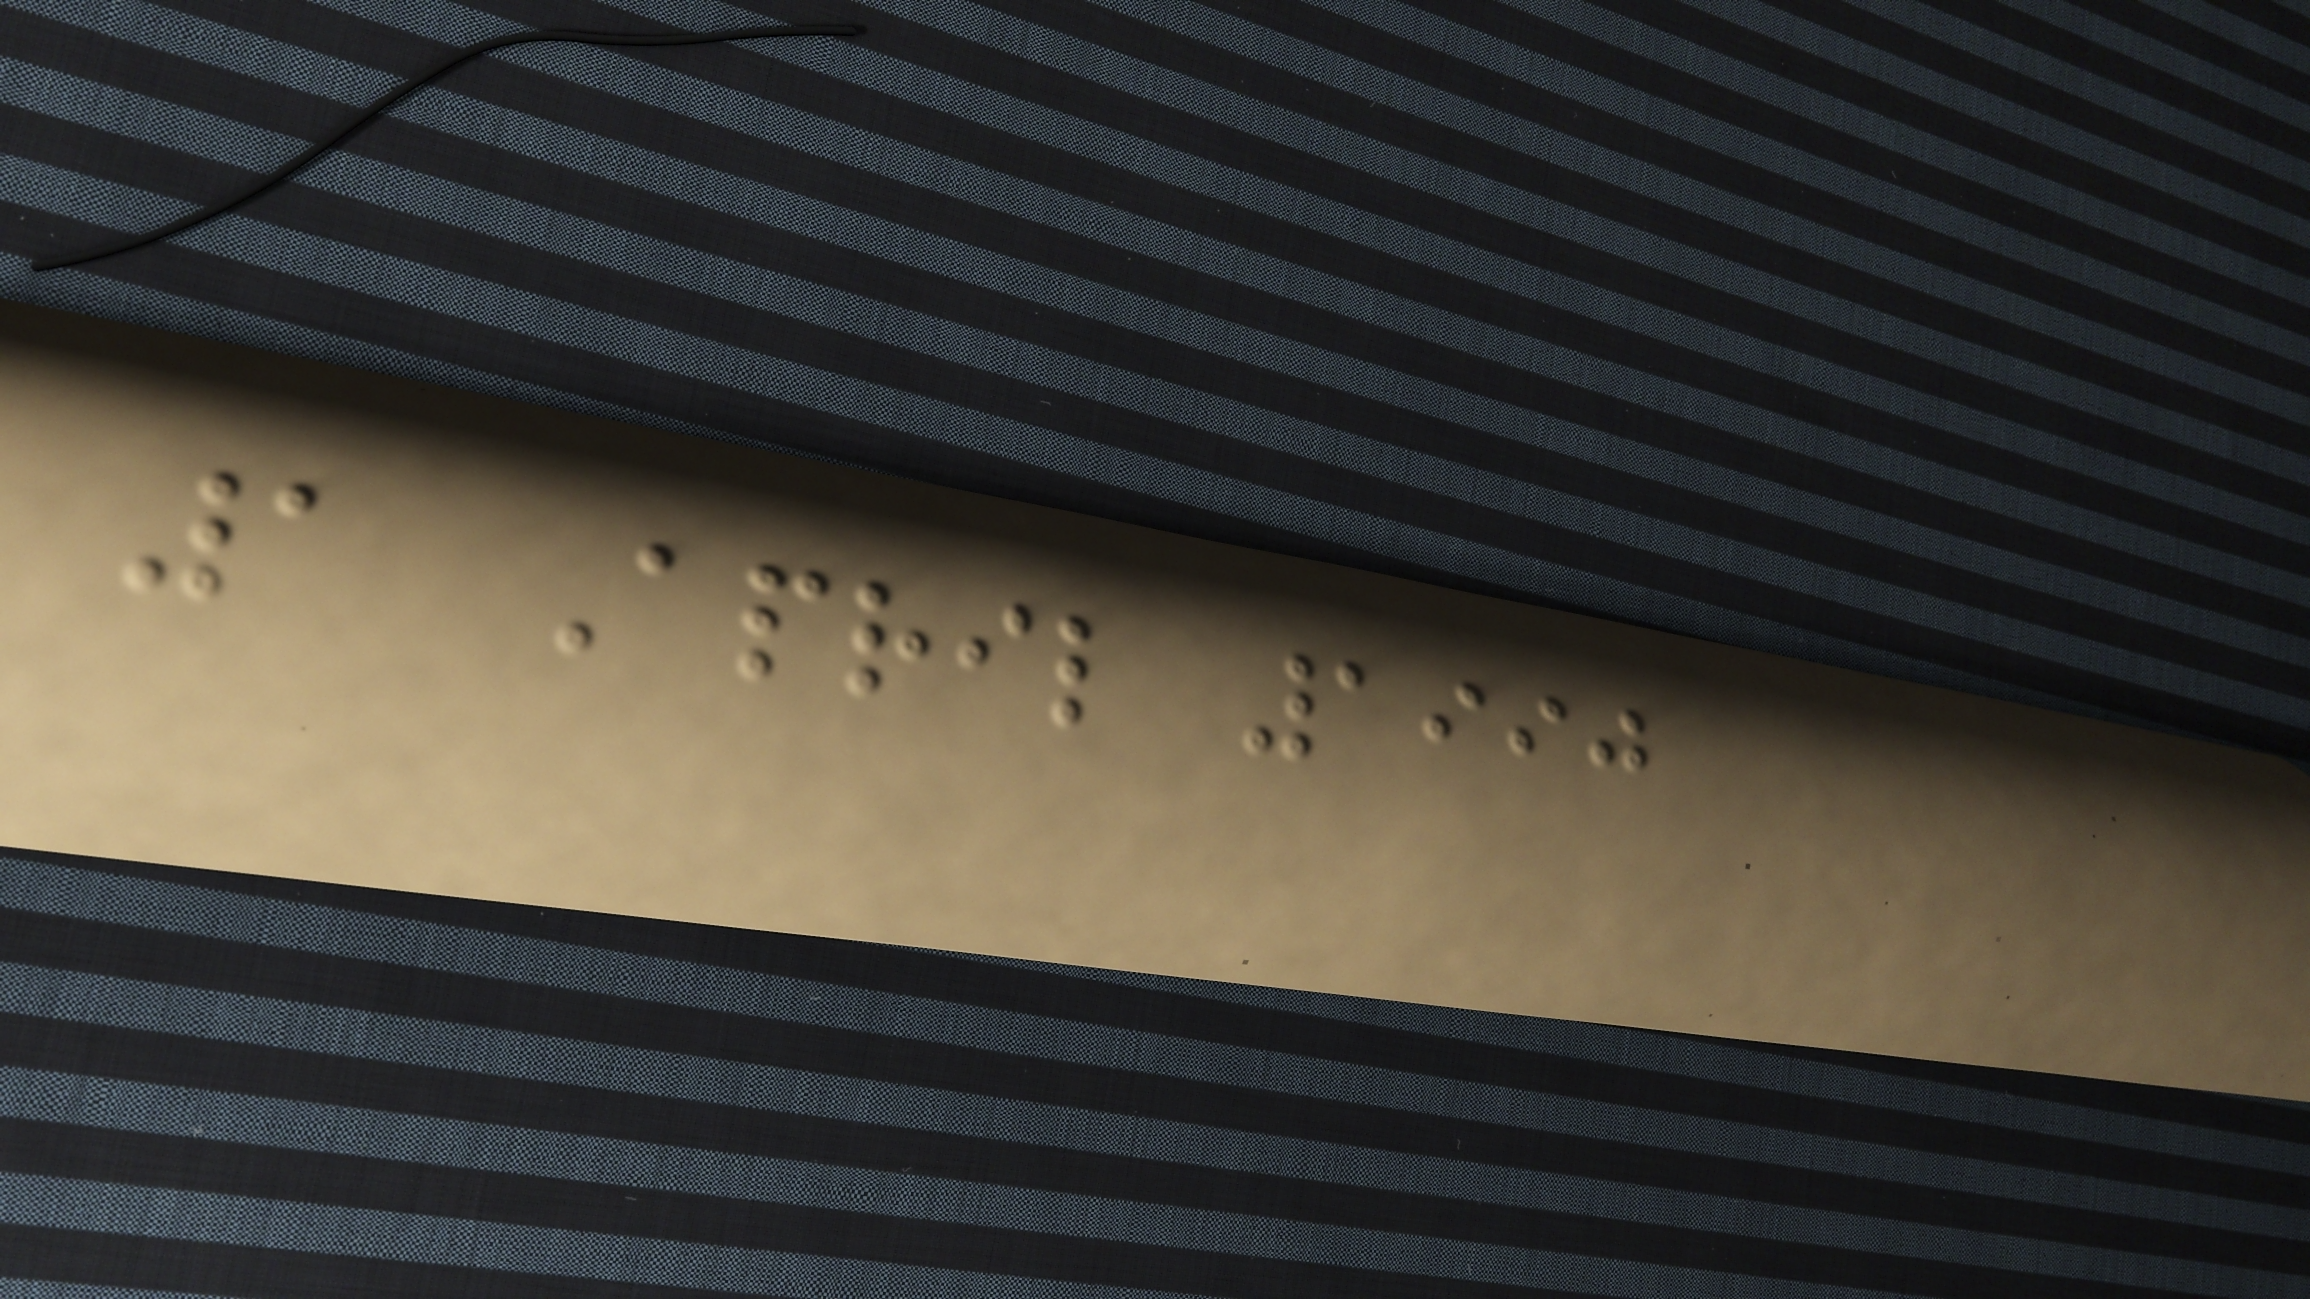1 April 1990
